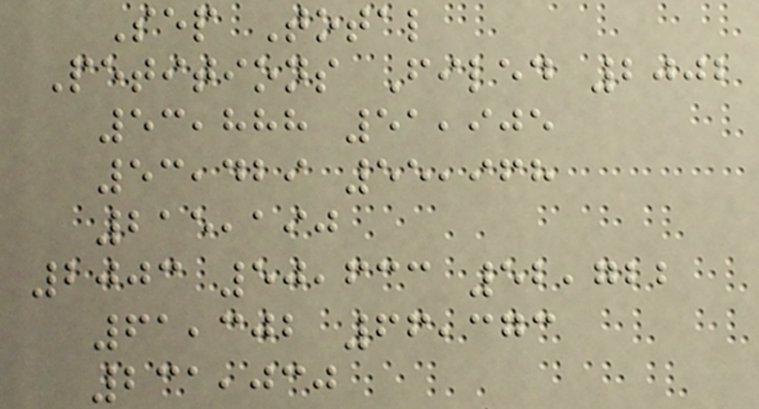Sep Total
Petitions Filed 2002
53,888 51,905
53,429 55,968
215,190
2003 50,633 52,722
61,302 66,373
231,030
